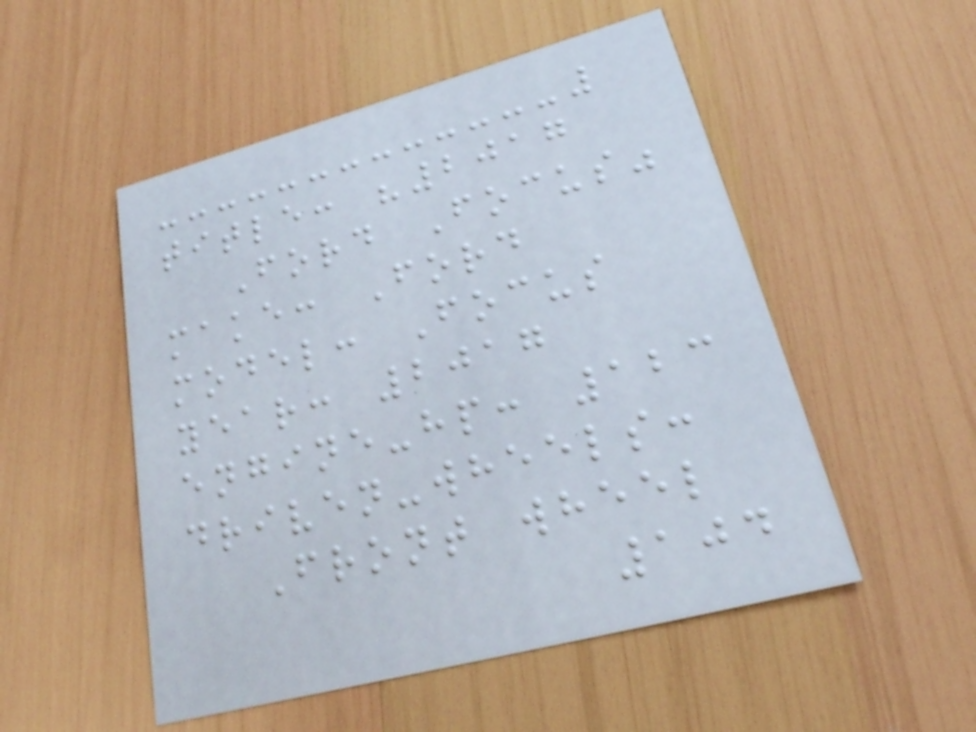title: "2017
Ford Focus"
make: Ford
model: Focus
year: 2017
engine-hp: 123
driven-wheels:
Front wheel
104
